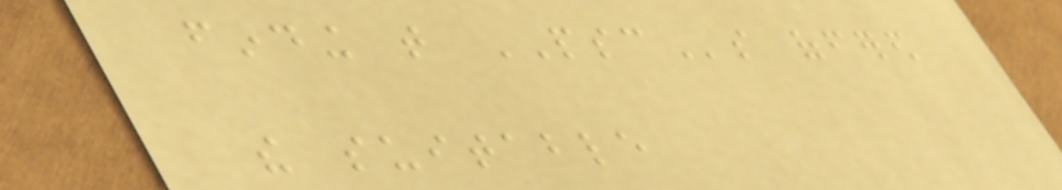finding that PSCs offered
the suitable
